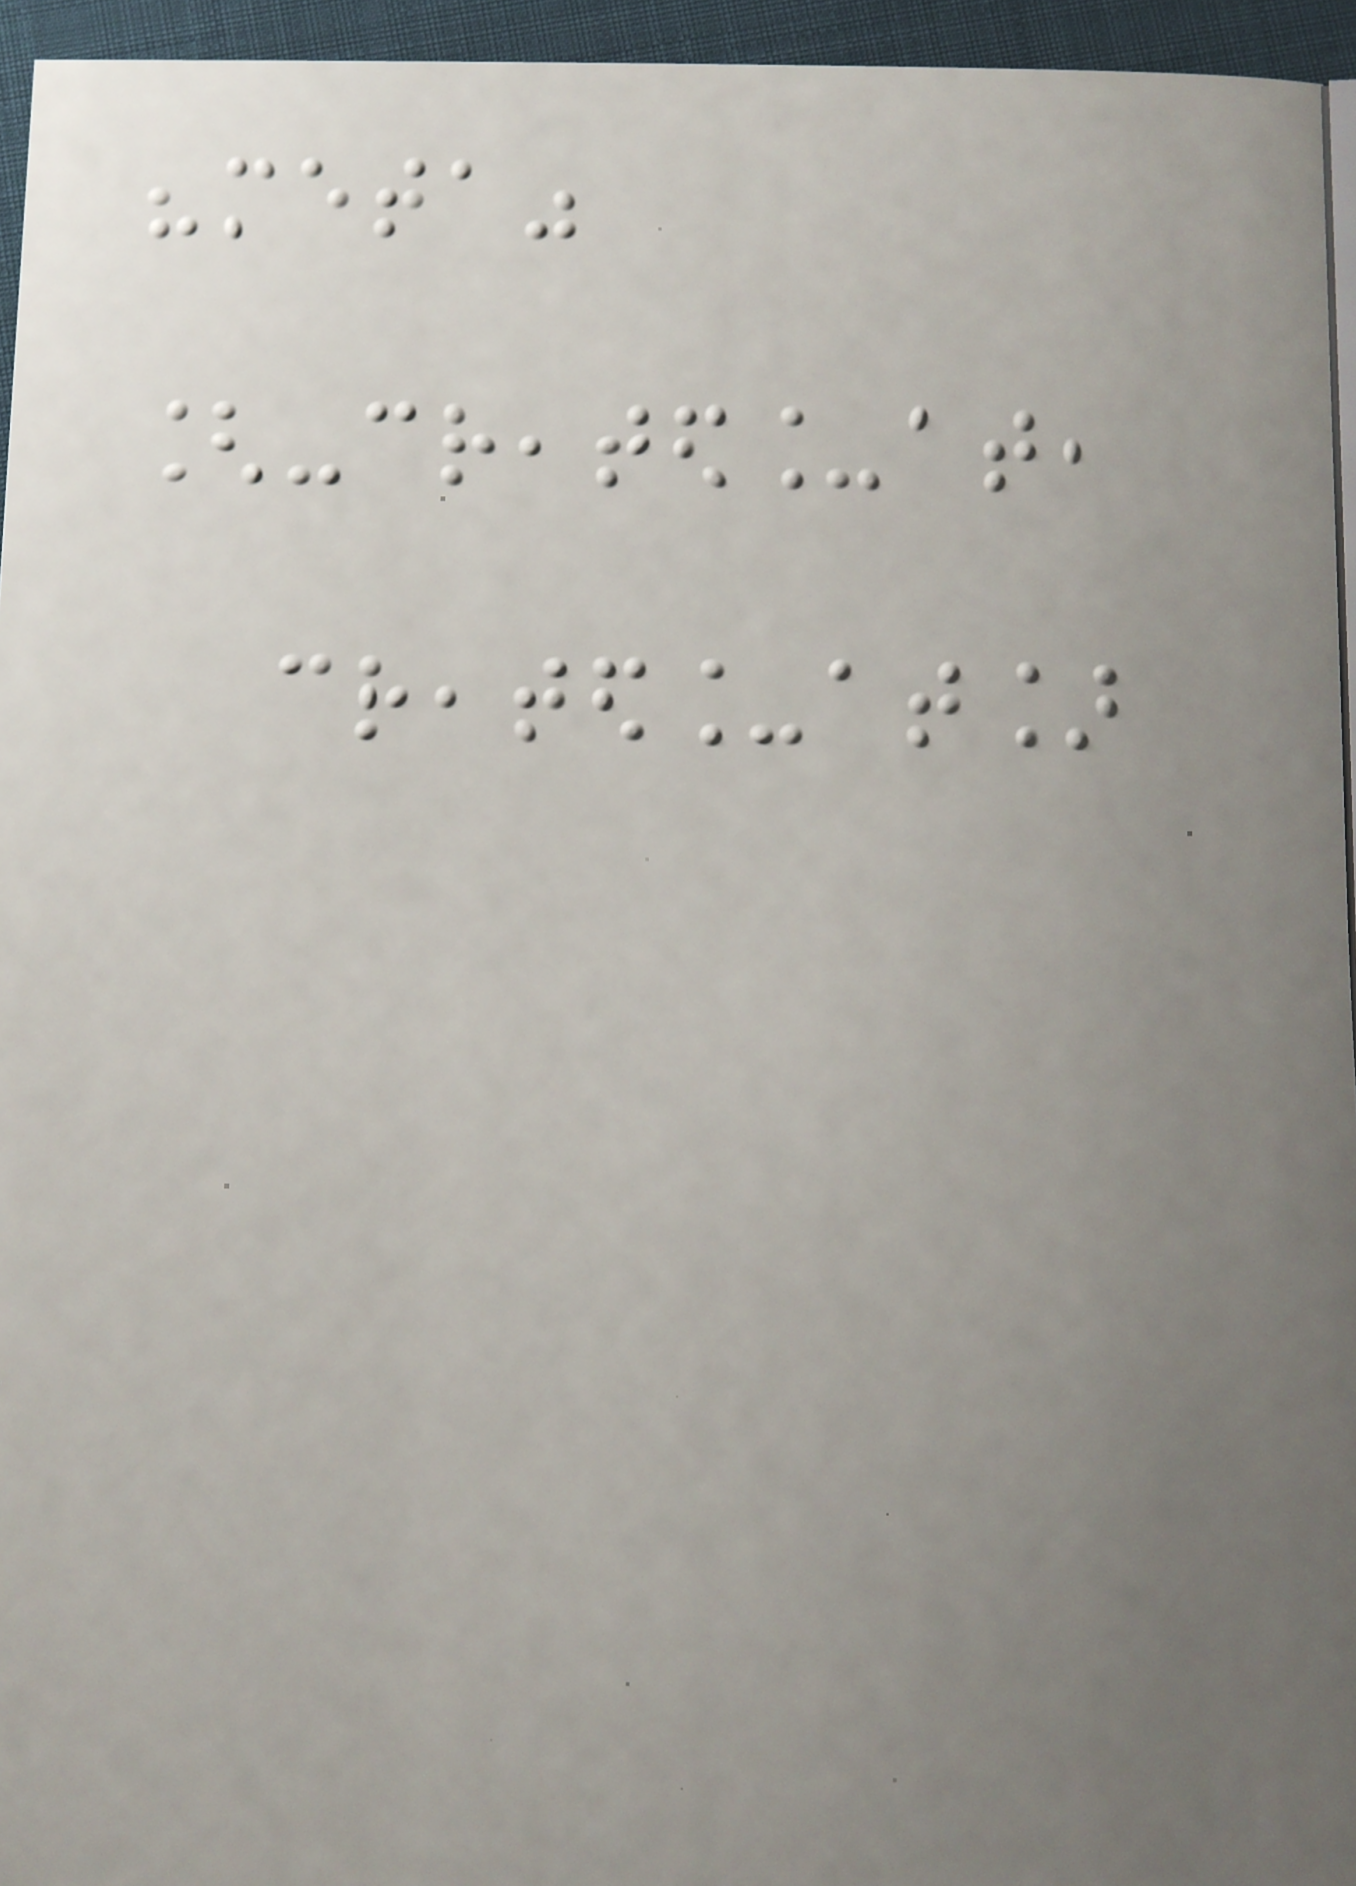"meta"
[-created_at,
created_at]
